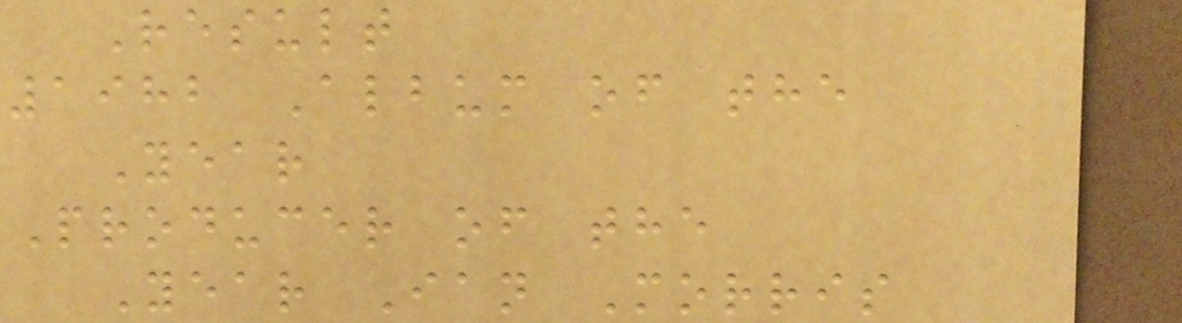Result
1982 Album of the
Year
Producer of the
Year Ian Morris
